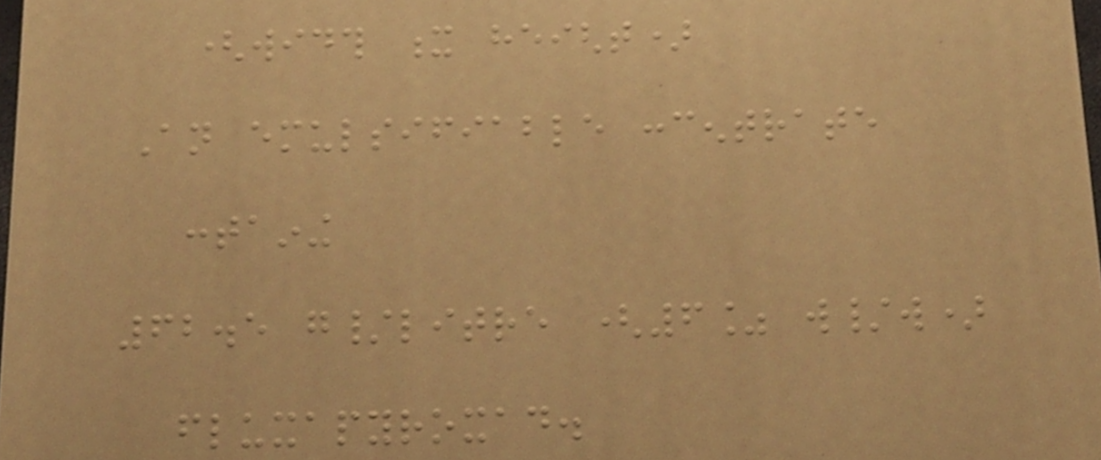(width x height)
An emulsifiable concentrate
containing
62.5 g/litre (6% w/w)
fluxapyroxad.
